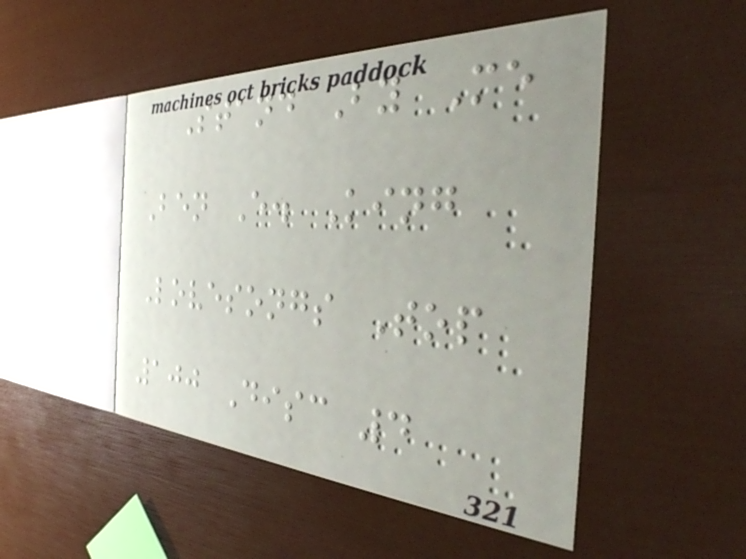Stand By Me
Ben E. King
Lovesongs Top
100 Disc 4
